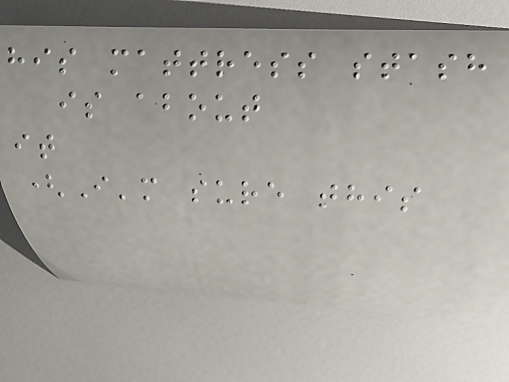his mattress stash
is about
it
(I'm sure this
